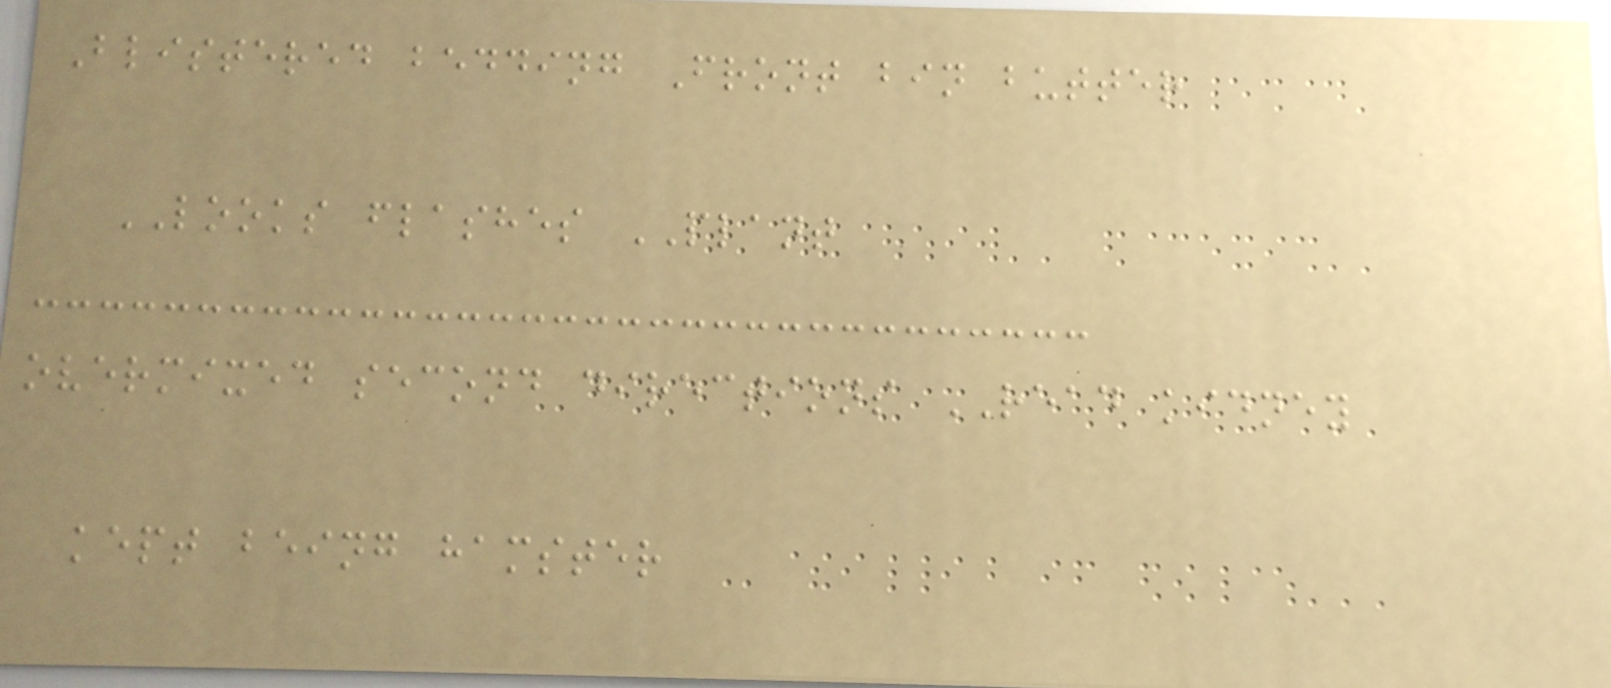Blistered bedding Front bin butter
LOOKS flashes PLANT
overmixed second directions READ kidney
kept being hamster
